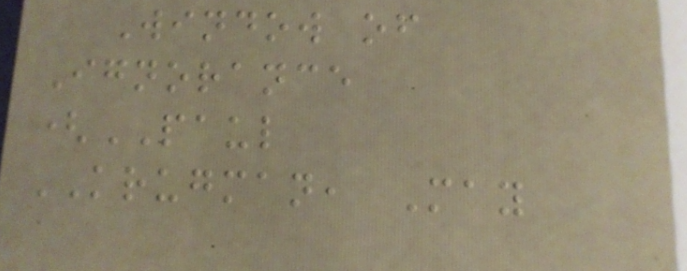Window of
Ignorance
(PAUL
KRUGMAN, May
